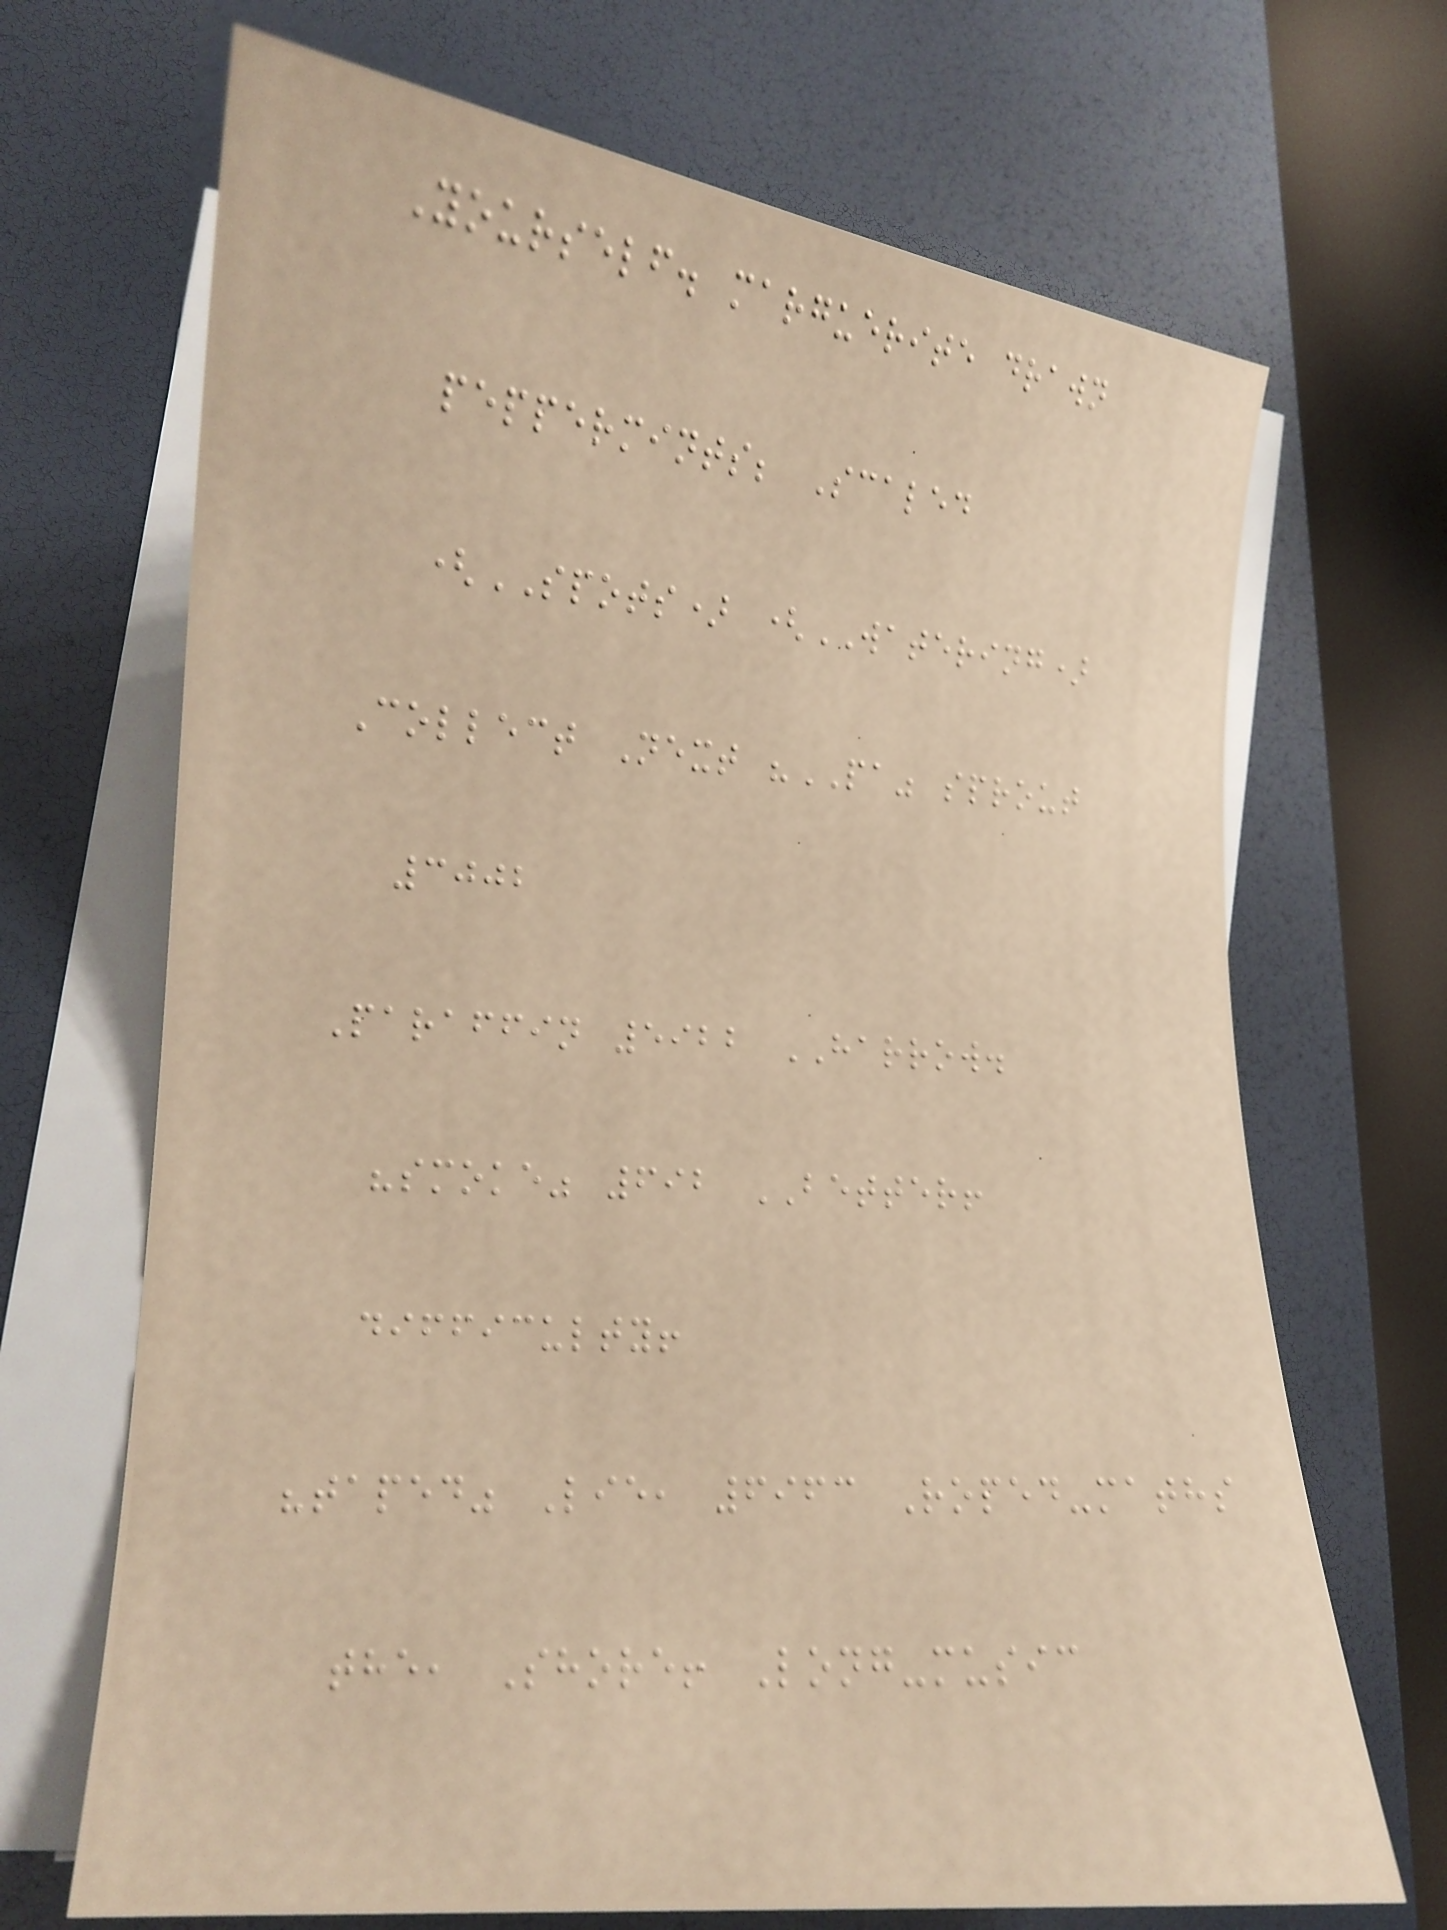Yourself. marguerite drawn
peppermints; Scaled
(SPOTS) (WATERING)
Collect Next "PA" sprout
3002
Paraffin 5922 HARROW.
"smoke" 692 BETTER!
difficulty!
"taped" Lie, 6963 Roped-maths
the, Shore! Long-music
